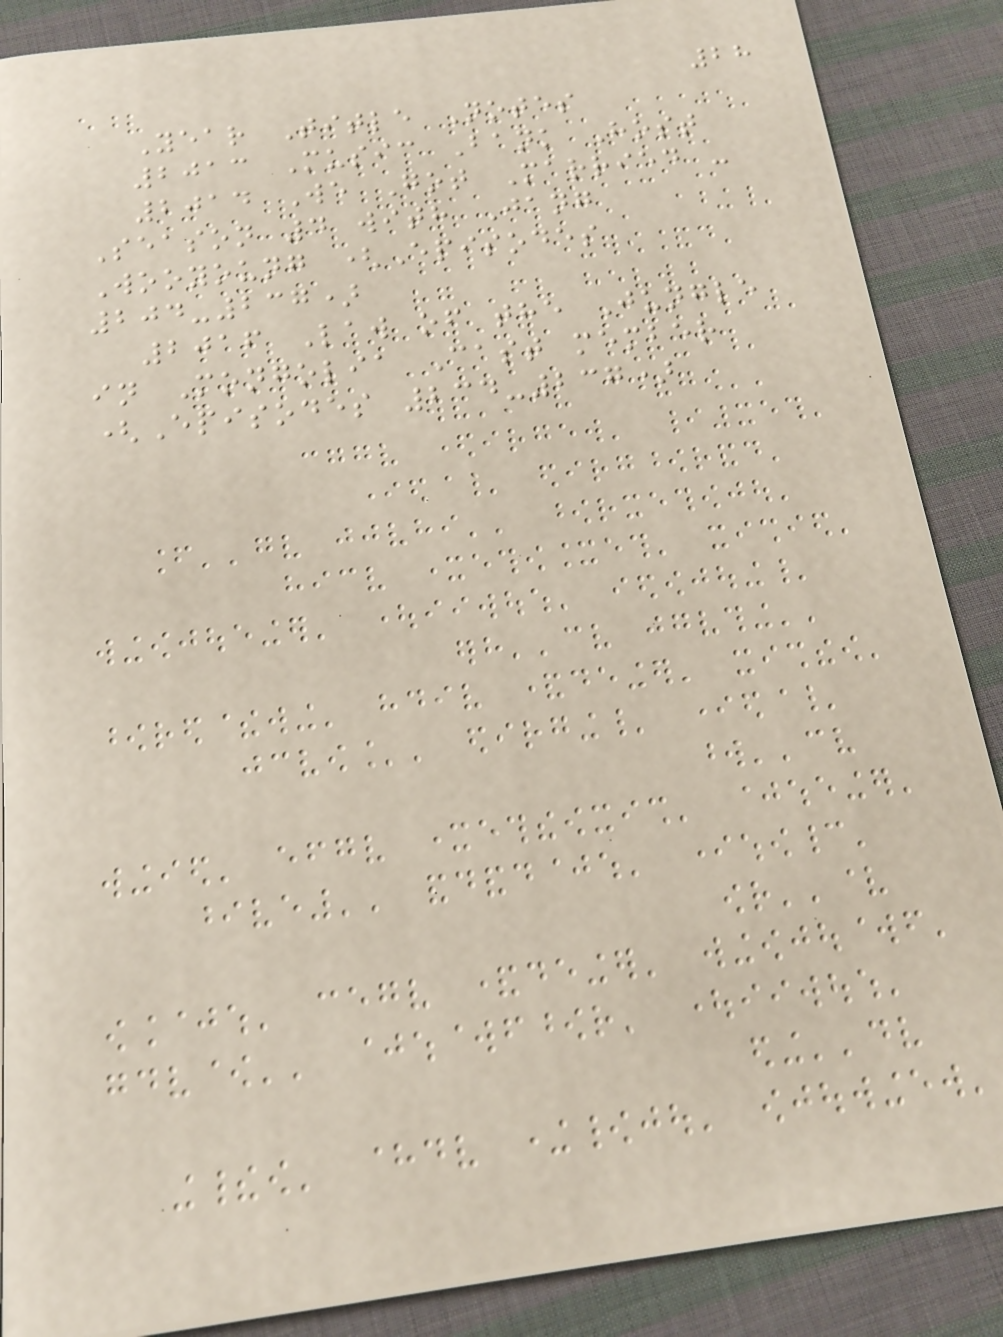28
Year Title Notes
2013 Music Bank Host
2014 We Got Married -
Season 4 with Jang
Wooyoung (Episodes
204-237)
2016 Law of the Jungle
in Mongolia Cast member
(Episodes 234-237)
